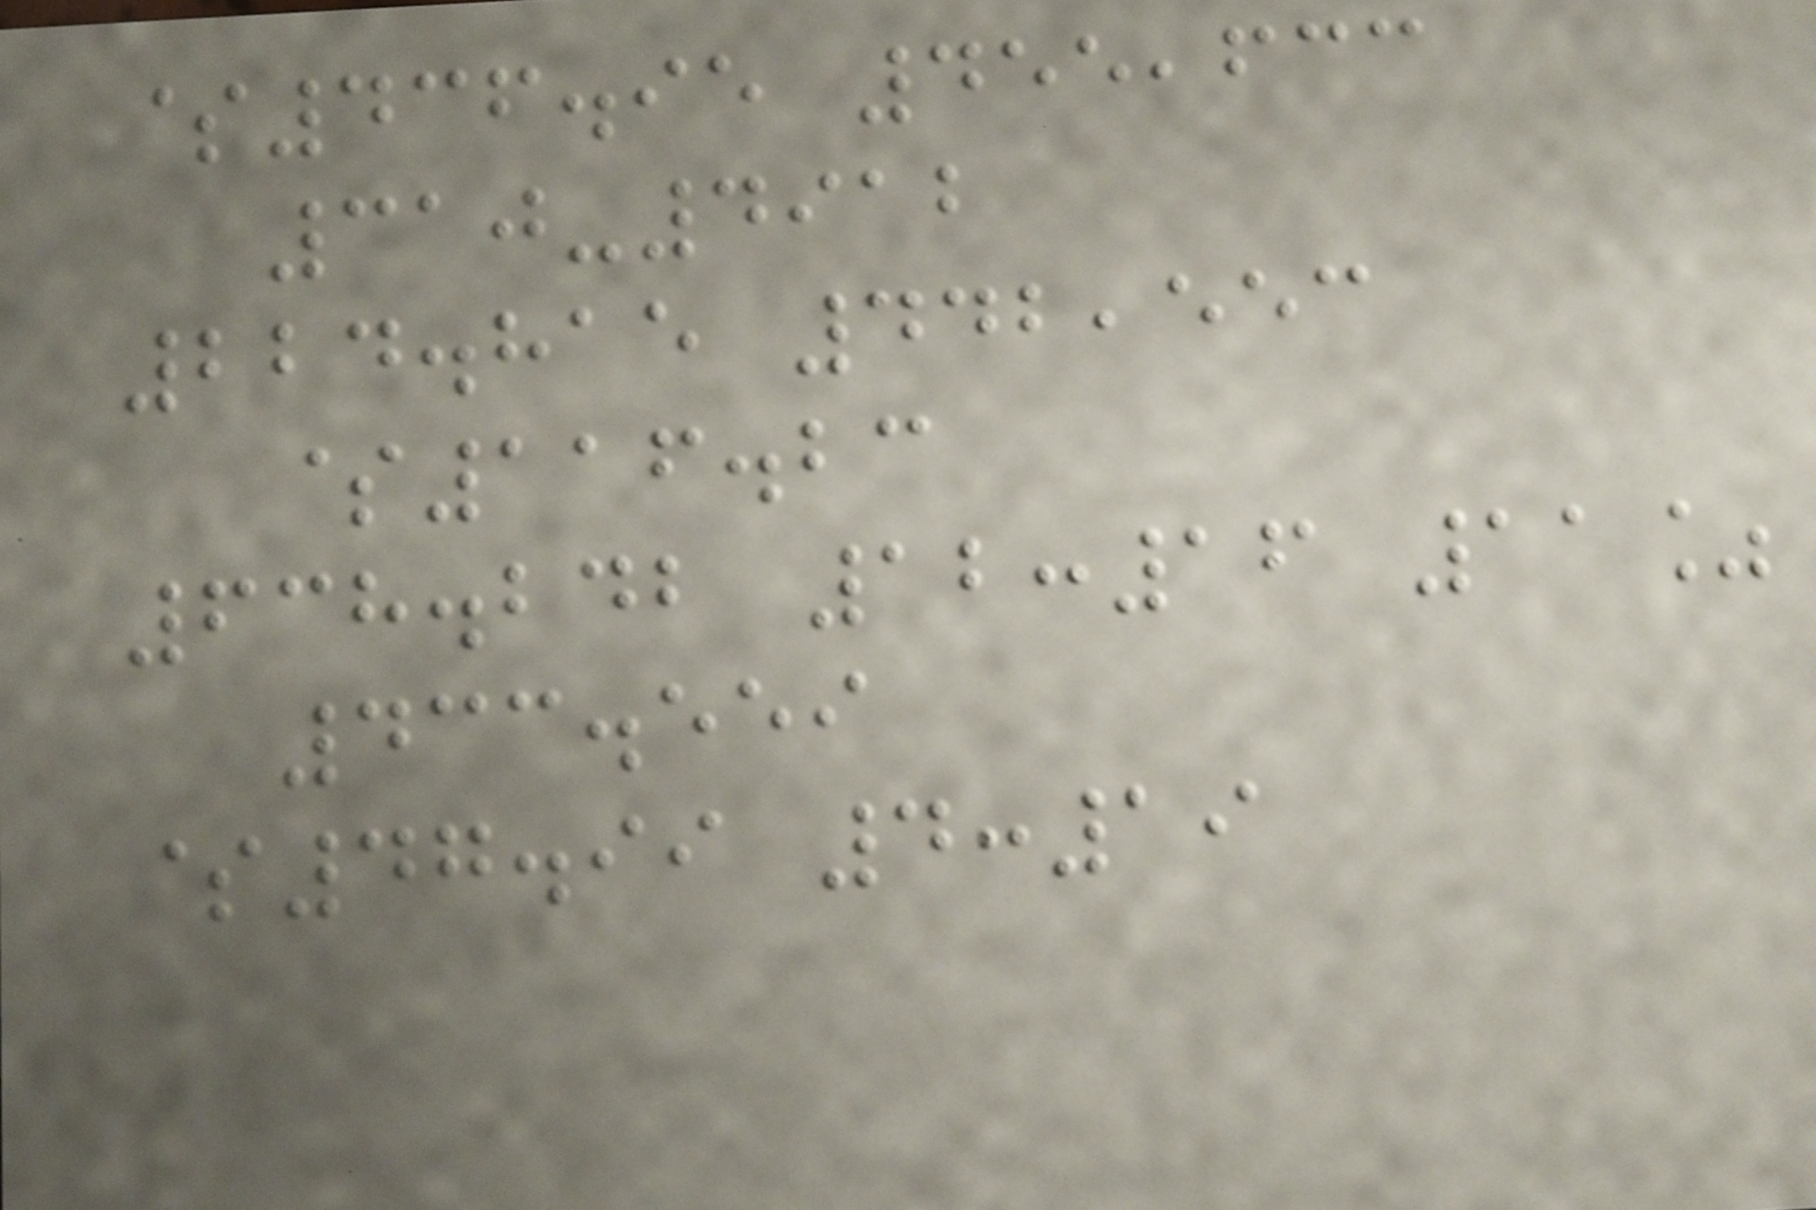$436.95 455,633
310-4912
224.815 442,553
$116.23
638.242 12:16 11%
433.559
$47.99 4:19
